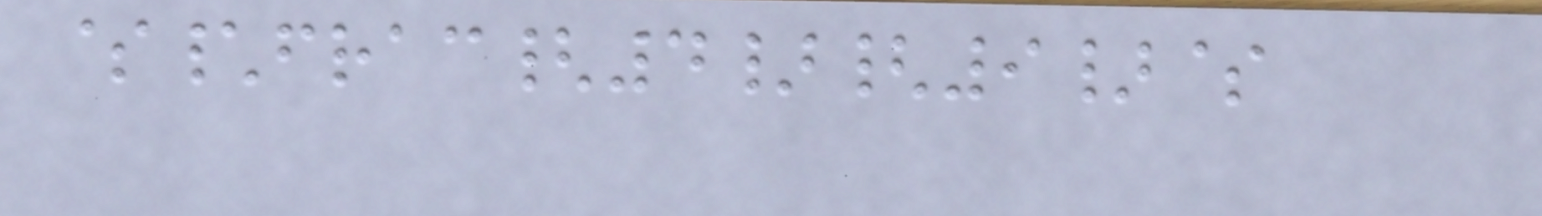$\frac{4}{9}$
